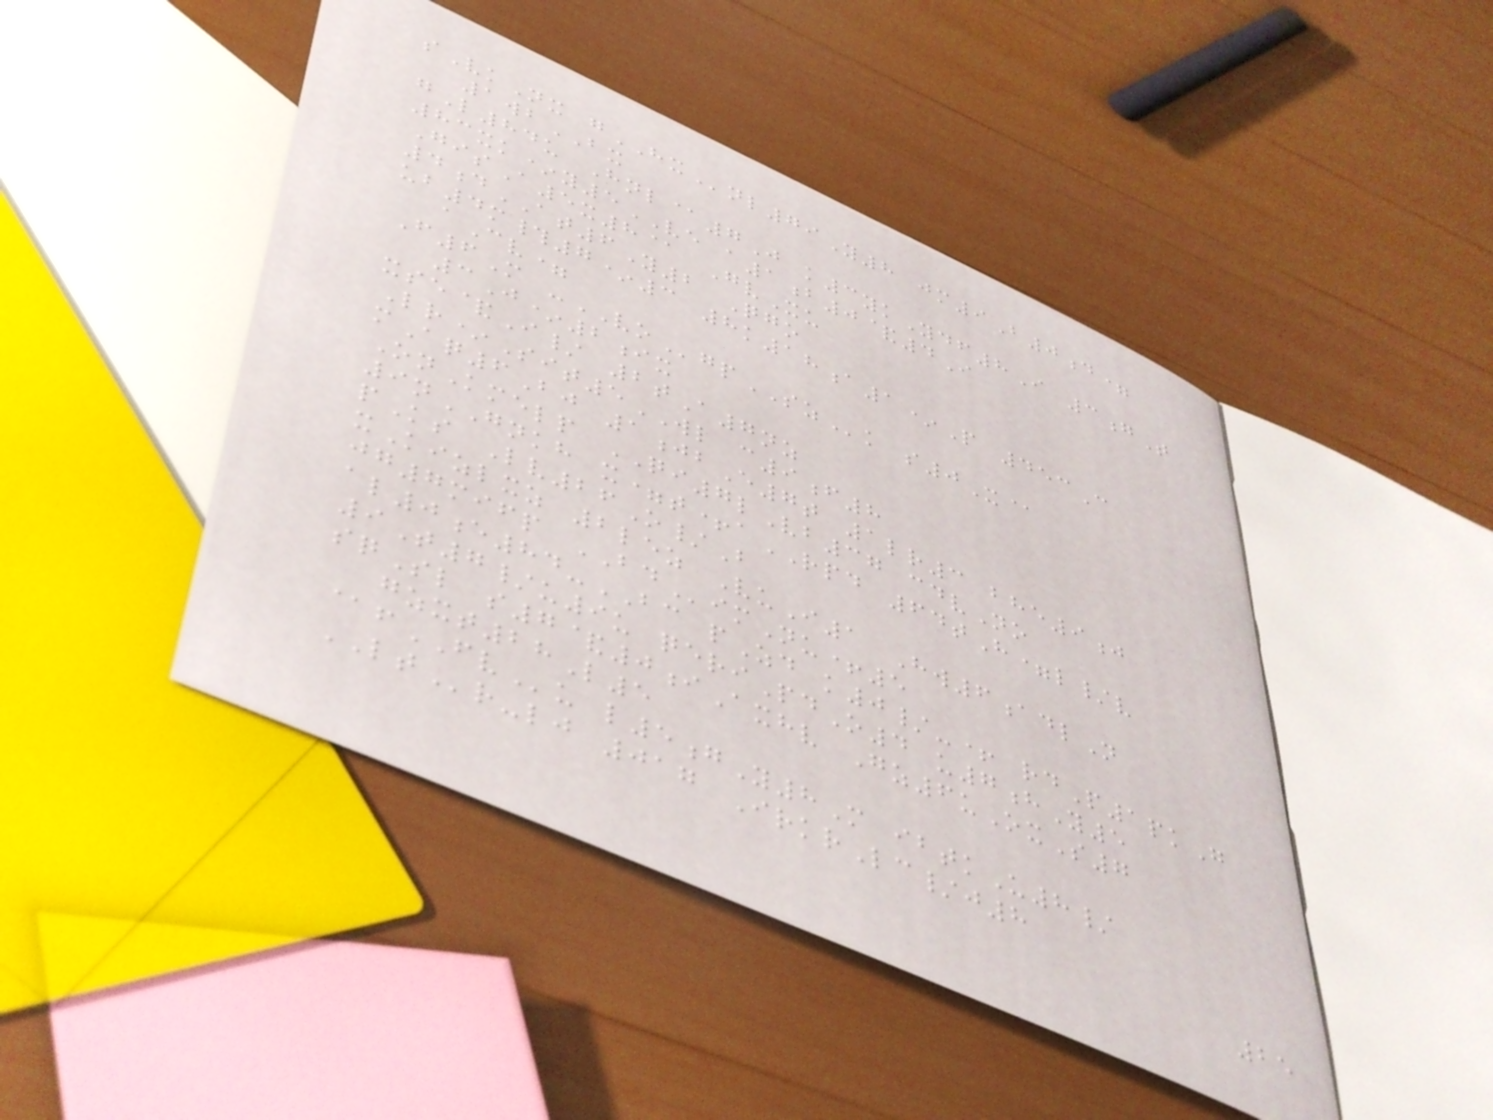sVkNx gHXnl79Y8 jm9B0d=
1wbBX
gL84u Hnl@7J k3ykYdf8I 3gT
83xk*y5VE a1b0&4I
GisA5x8@ GvXu
4dAT6Y2 Qgo
ub4m#7*3 8k18a1*P 453C
aCv=
F6M -VOgpSZk s0X@
3J*2ix
xse&I/ 2tA7nz
Lr*Sit5WL c9f8
mAq6Bj 1jbE7t 1lr3 bhe9j
OnKmelp QI7lVb37 cdvNo
9nGNKH x=t+aRPD 64tH=l/v
pKs Lv26O/B
xKizlxz 2lez VuI1 Hw6adlN
jg7mifp BDimNu+5
al0e84-BC pZd k0/-+ rdP1pkG
9T7/u9u qeriPdO4 u7hY5
sqSl s7&0iAxhv Gz6uOxS7
gzxt28L5
@fFVu l5gY8M ibtkU8/
LTr-lj 017 IrkrLc/j8
25
